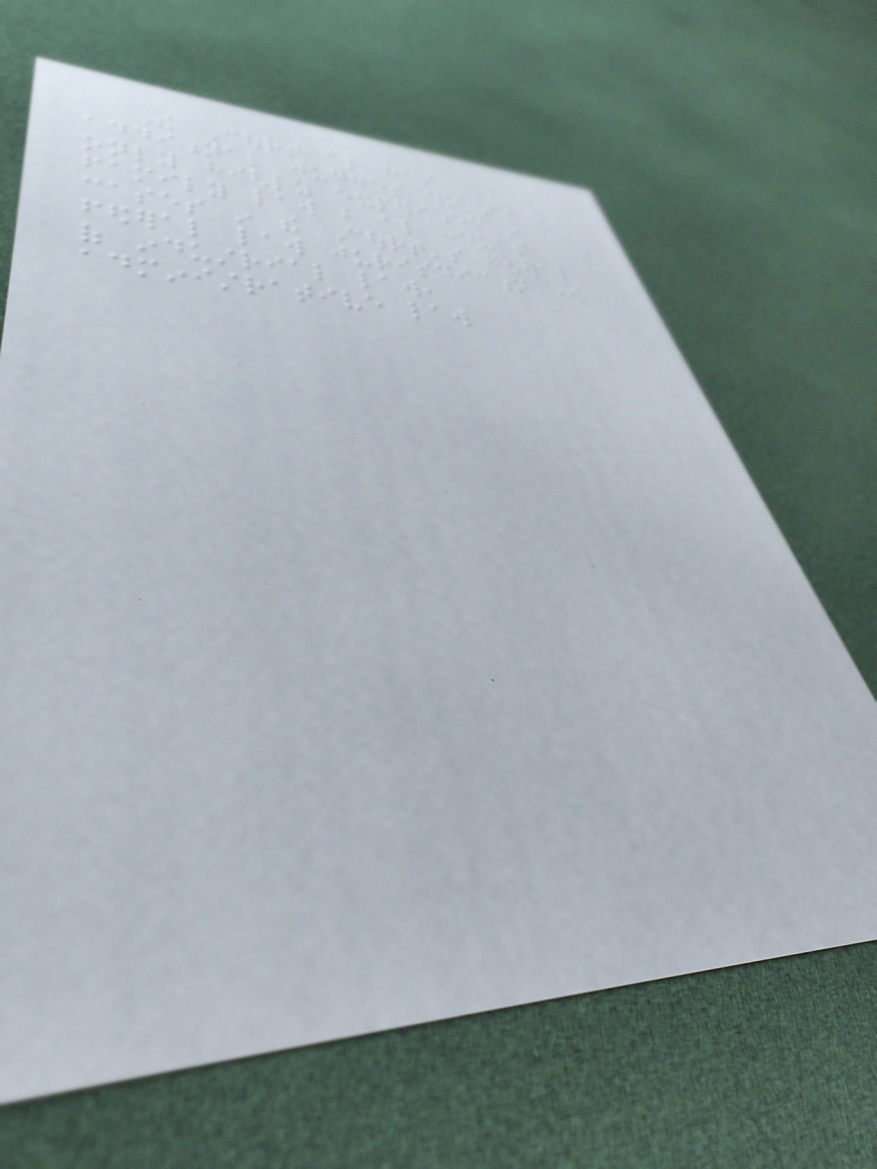The Court also has
additional judges who are not
only highly experienced in
family law but also conduct
cases in the Court's general
federal law jurisdiction work
of industrial law,
administrative law
